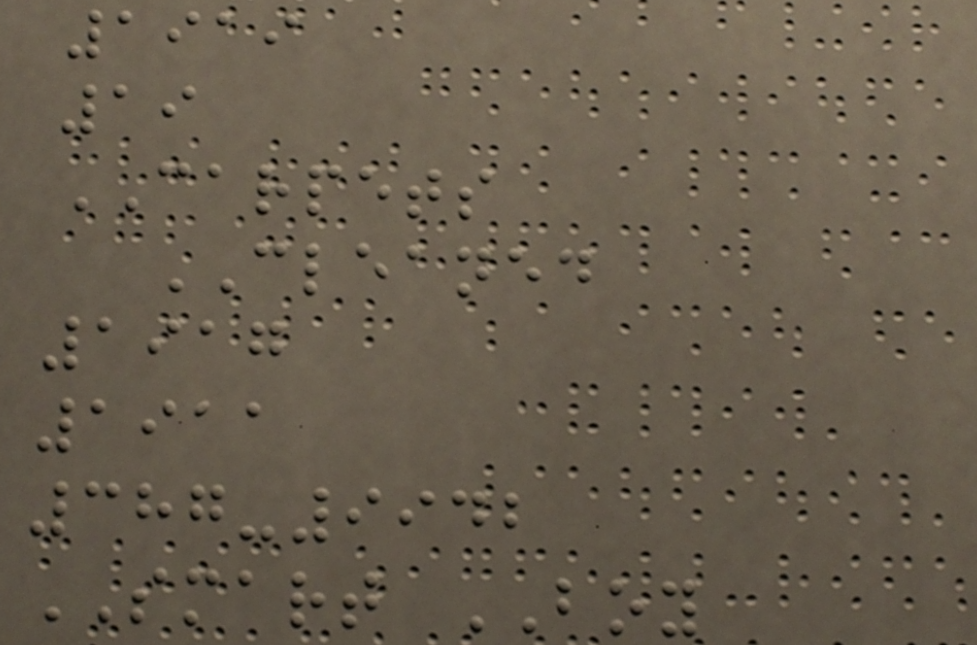1919
19
CARPETS
CLEANED
1917
1911
387-9942
SMART BOY
